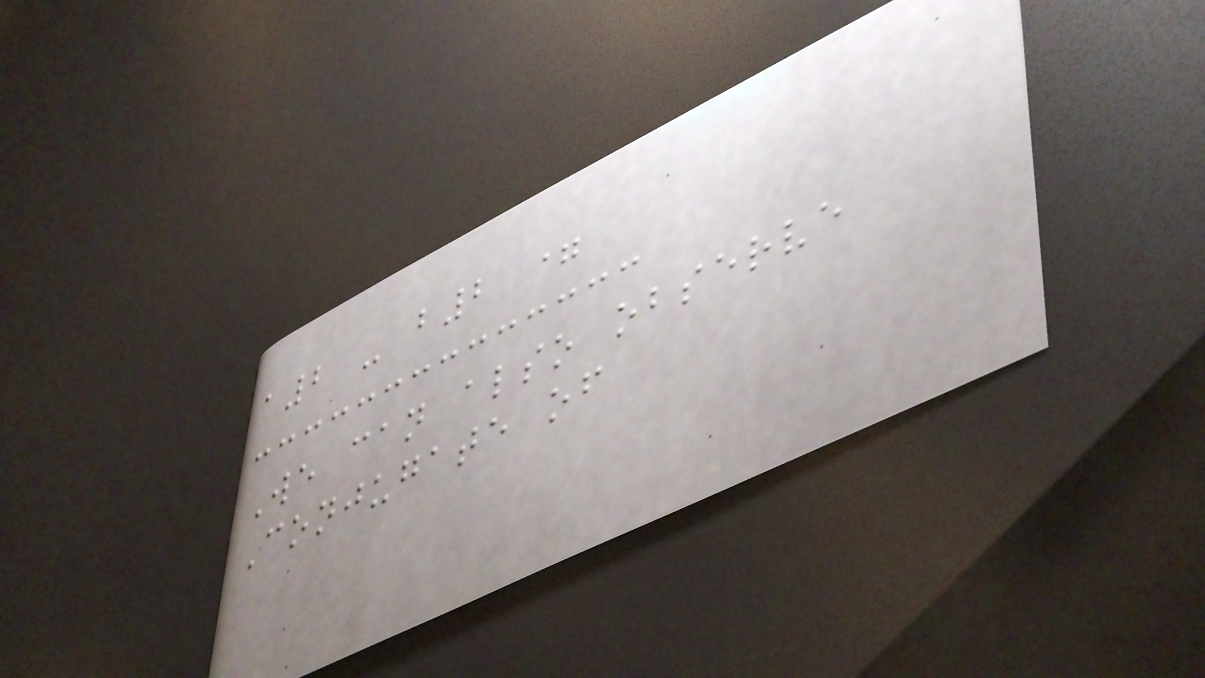a2 - b2 =
We can also observe
Conjugate of
